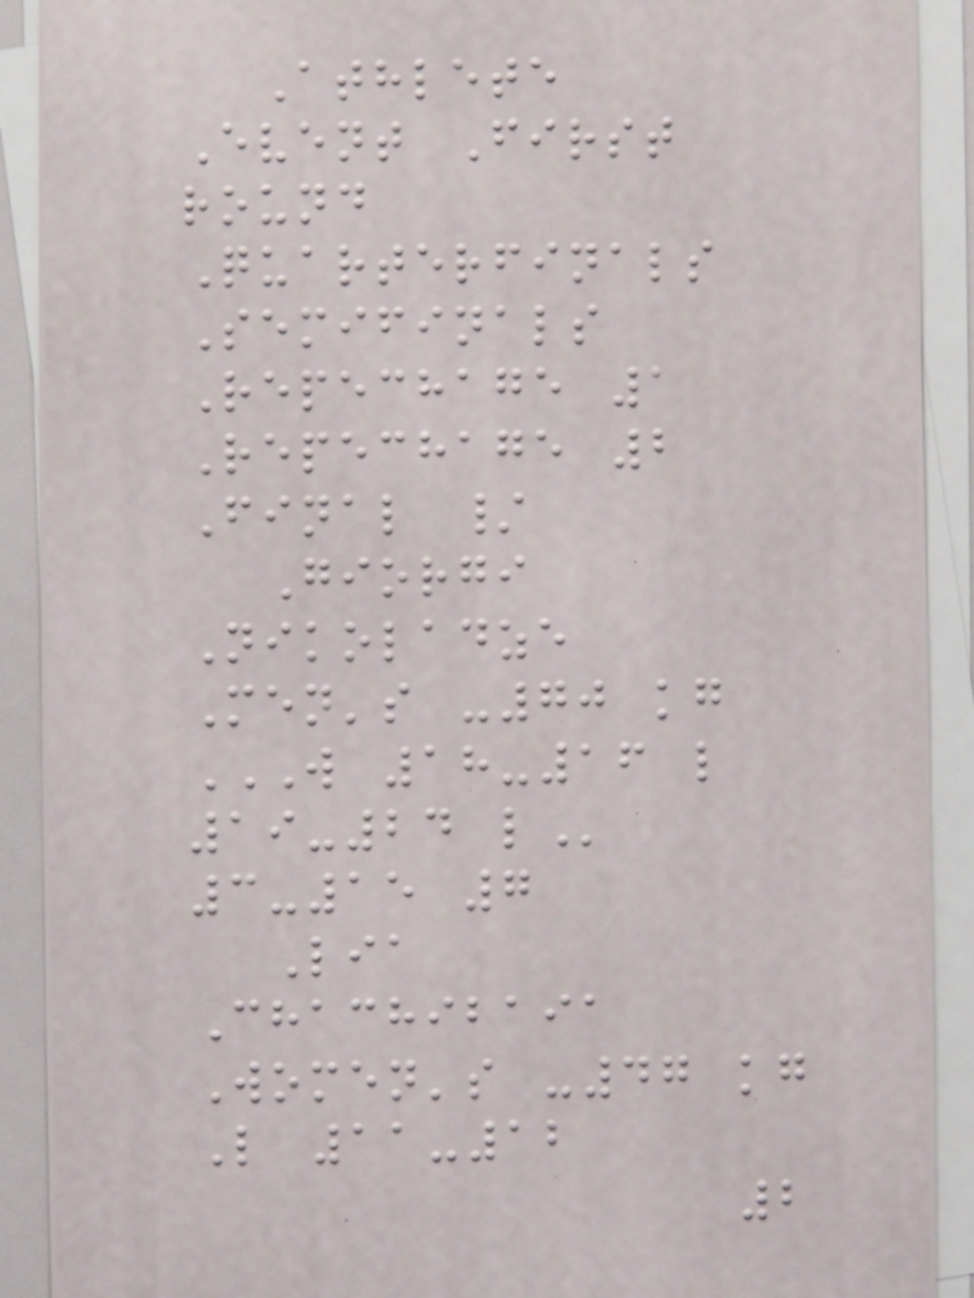Athlete
Event First
round
Quarterfinals
Semifinals
Repechage 1
Repechage 2
Final /
Giorgi
Nikoladze
Men's -70 kg
W 18-16 L
19-24 L
3-15 7
Lia
Chachibaia
Women's -47 kg
L 11-12
2
